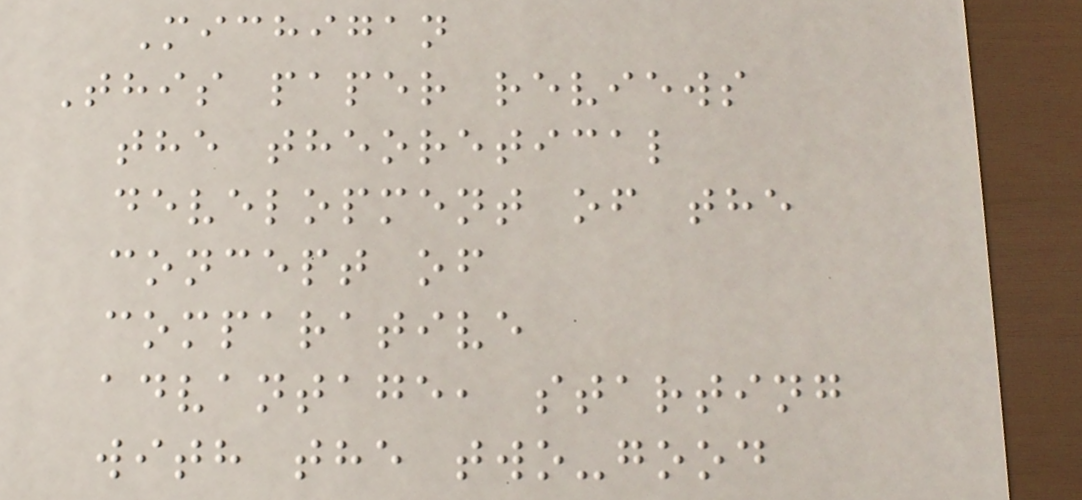Michigan
This paper reviews
the theoretical
development of the
concept of
comparative
advantage, starting
with the two-good
